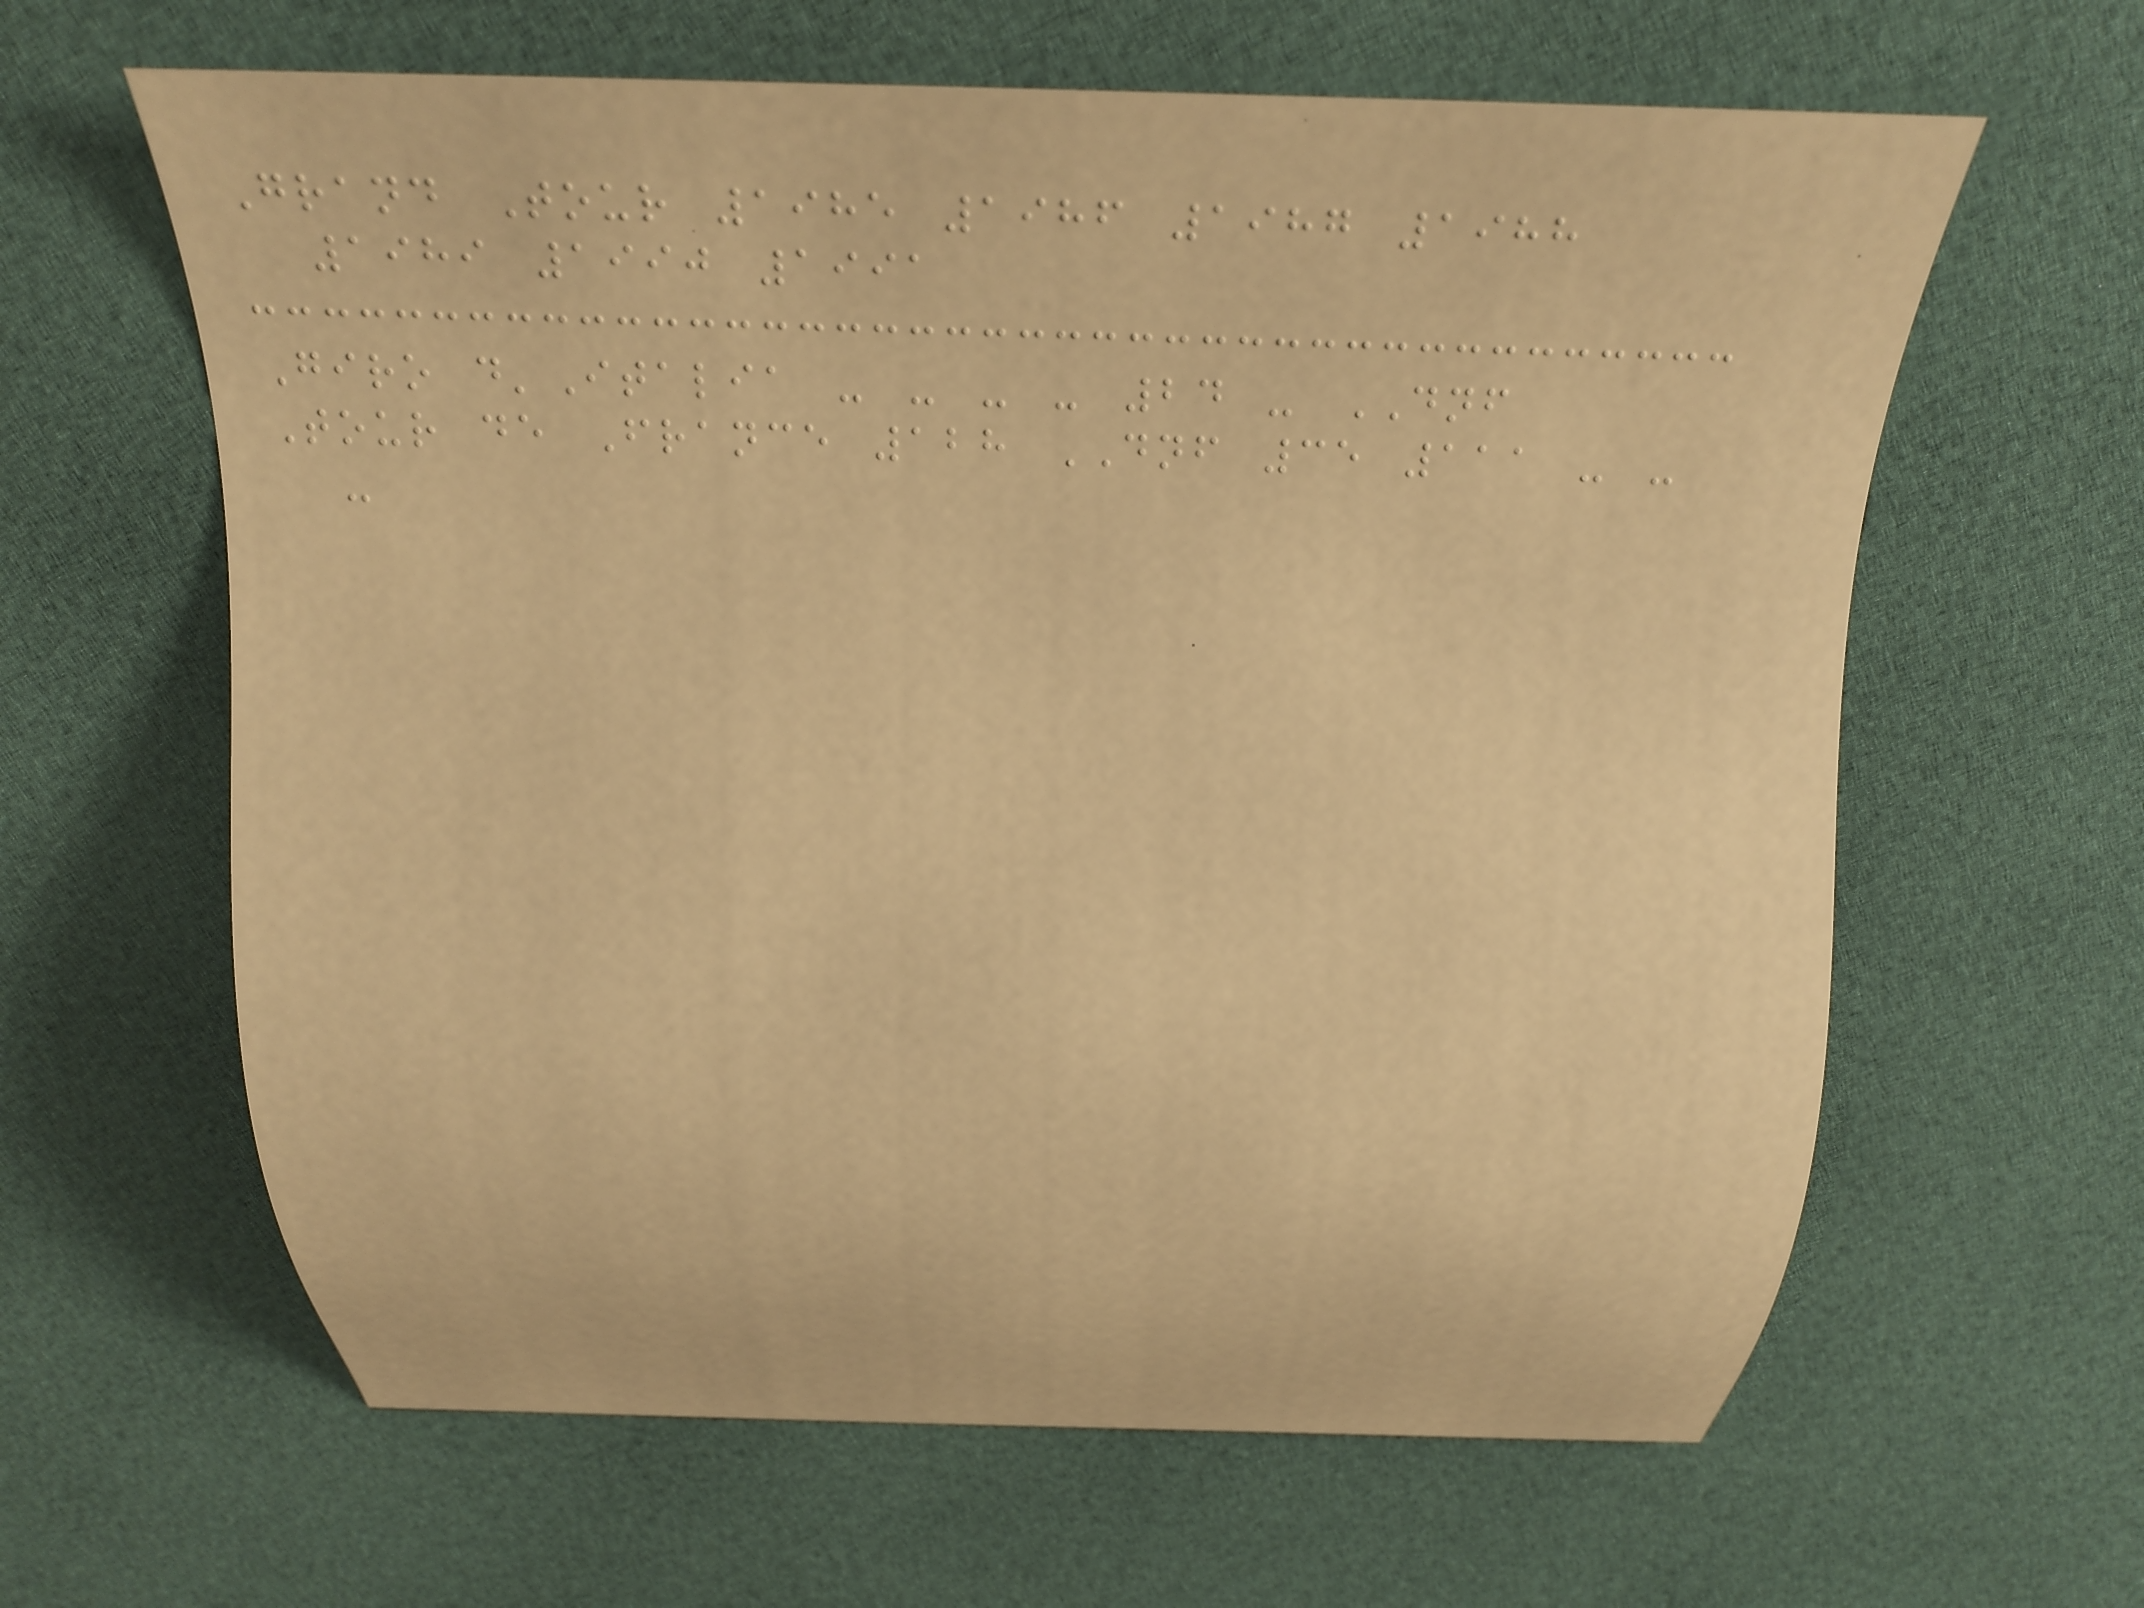Grand Tour 1985 1986 1987 1988
1989 1990 1991
Giro d'Italia - - - - 24 - DNF
Tour de France 128 DNF 35 111 - -
-
